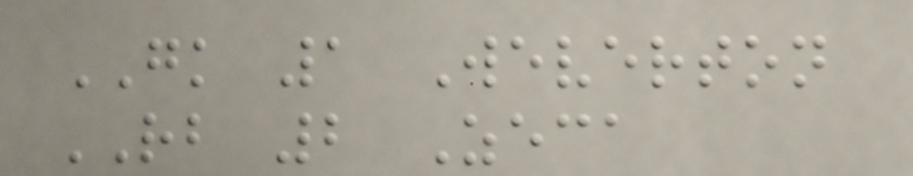GK 1 Weverton
RB 2 Zeca
